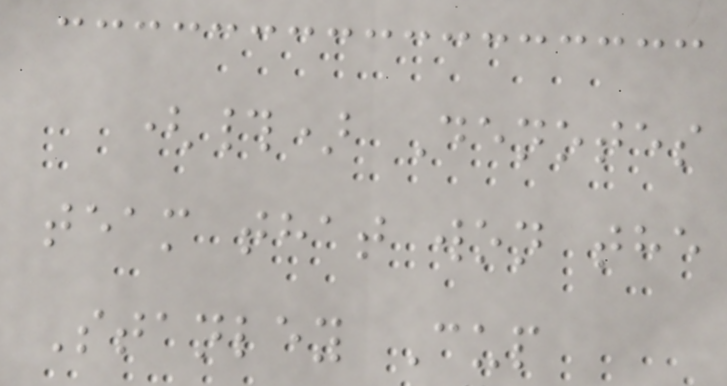(#) Denotes
team that won the
Stanley Cup
